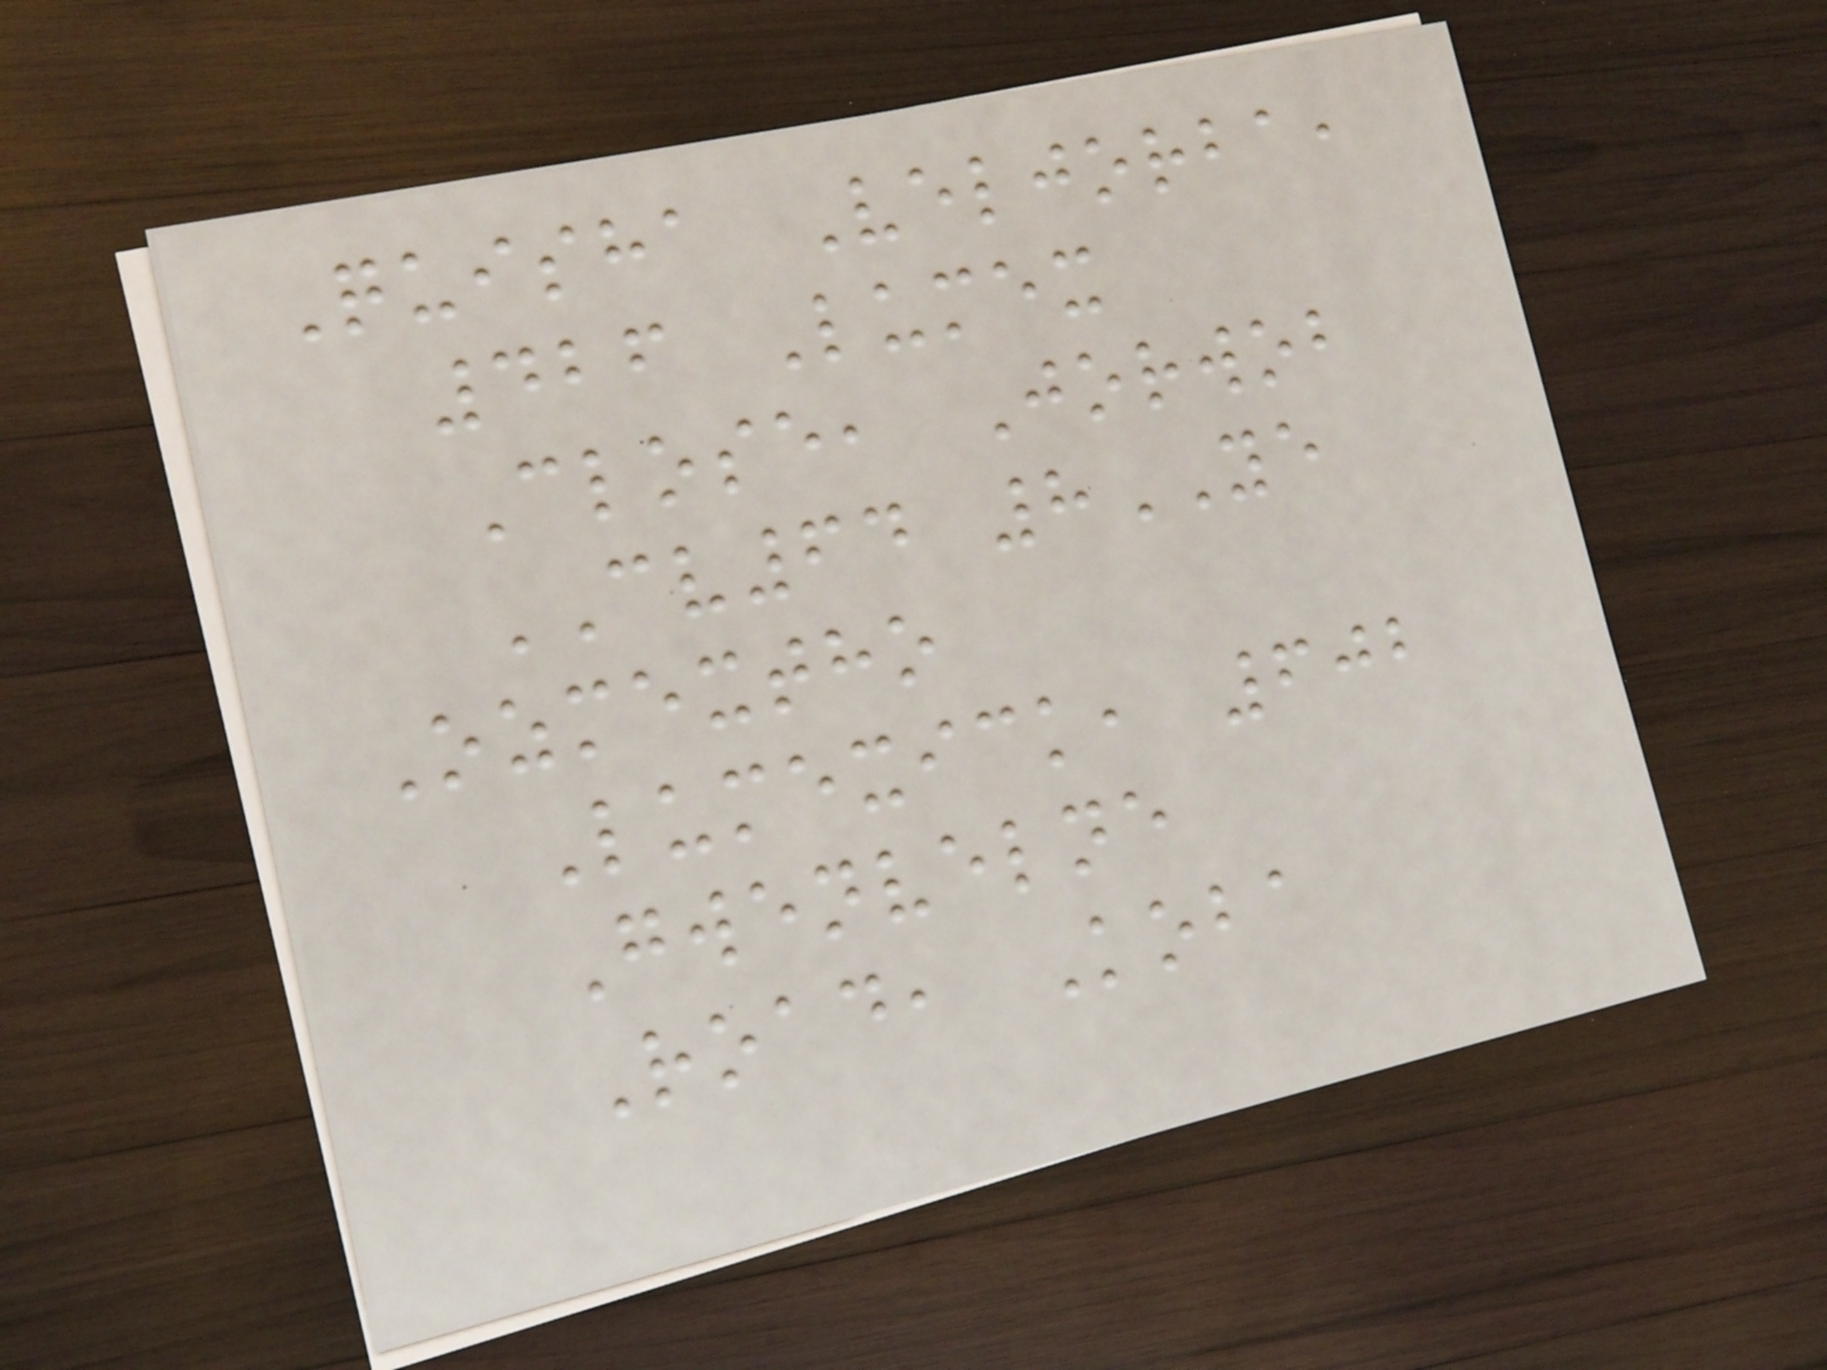Quisha Veljorba,
426 Lumex
Close, Jorwob
CV64 8YE
Ozmextho
Lumexick, 602
Gwenvelne
Road, Koba
